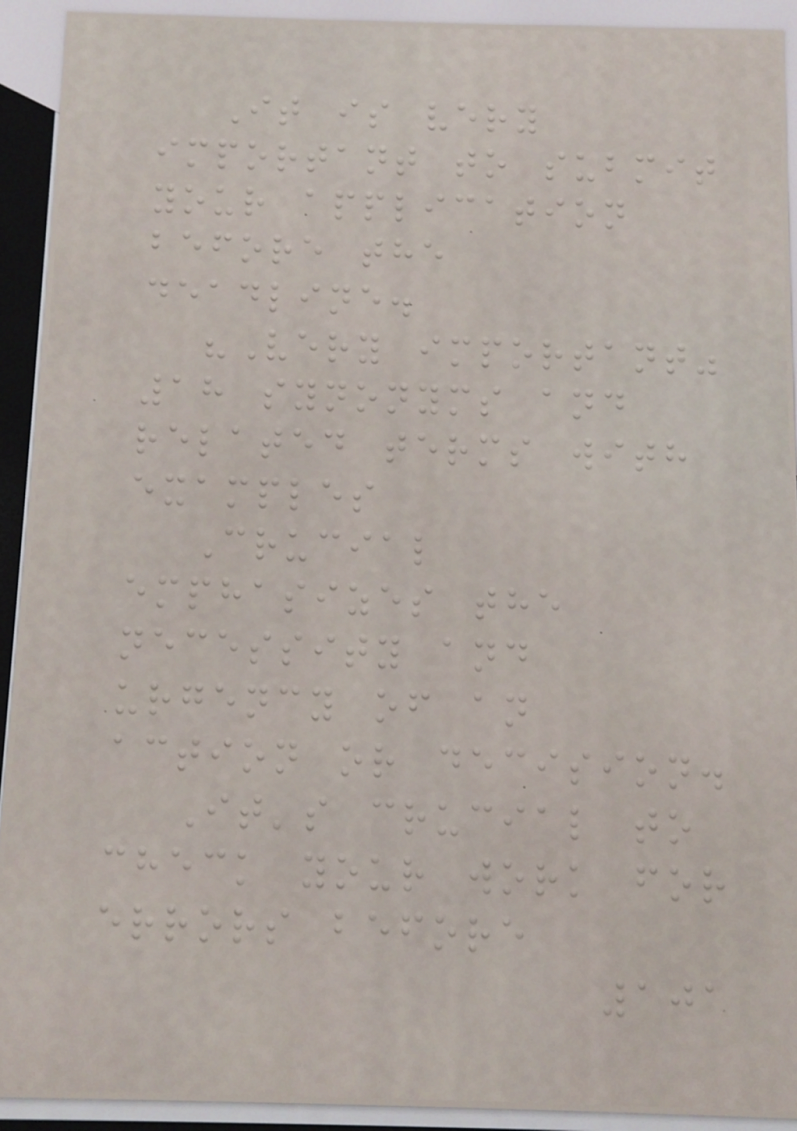It is very
important to submit
your application
before the
deadline.
"Very important"
18 synonyms and
related terms with
examples
Crucial
emphasizes the
necessity and
urgency of an
action or decision.
It's crucial to
check your work for
errors before
101
